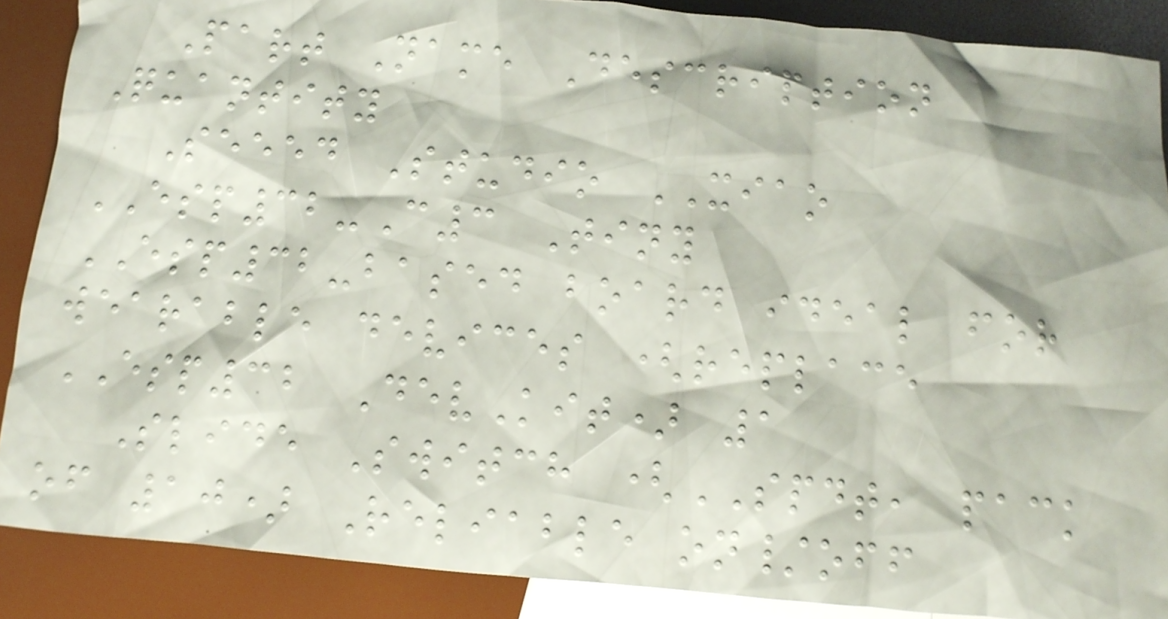Part Name Description
Quantity
Seeed Studio XIAO
ESP32-C3 Tiny
ESP32-based board ideal for
wearable devices (replace
ESP32 DevKit) 1
Slide Switch (SPDT, pack
of 10) Reliable on/off
